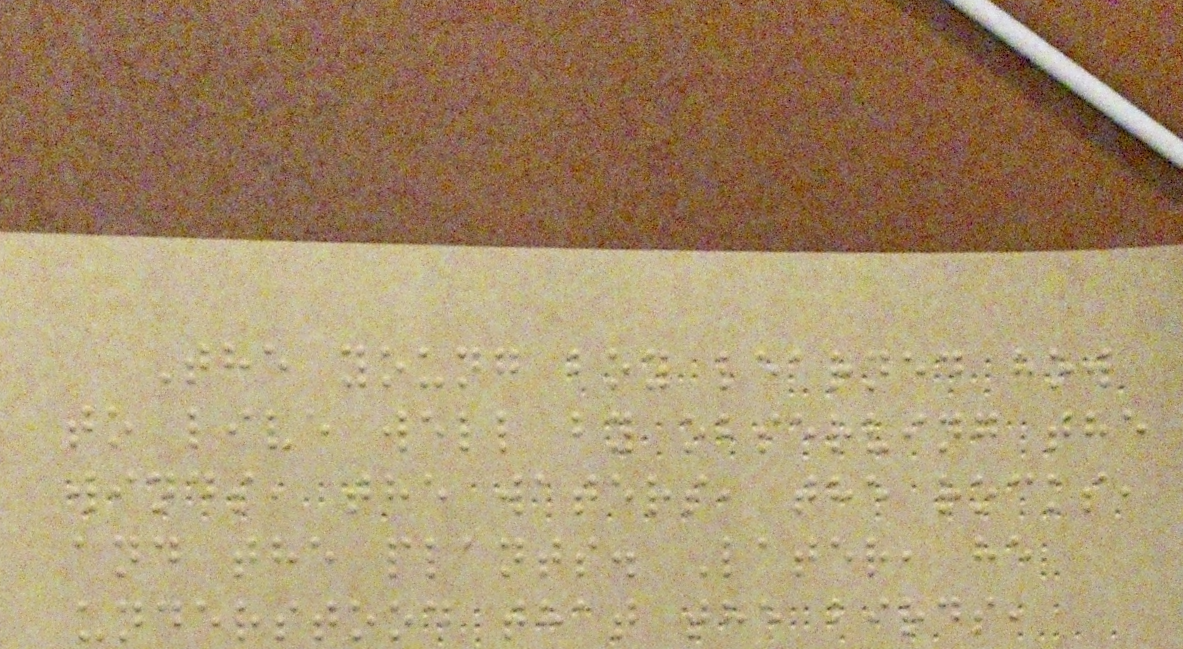The young boy learned how
to live well by observing the
winds, the waters, the rocks,
and the plants. Later, he
understood that the birds,
